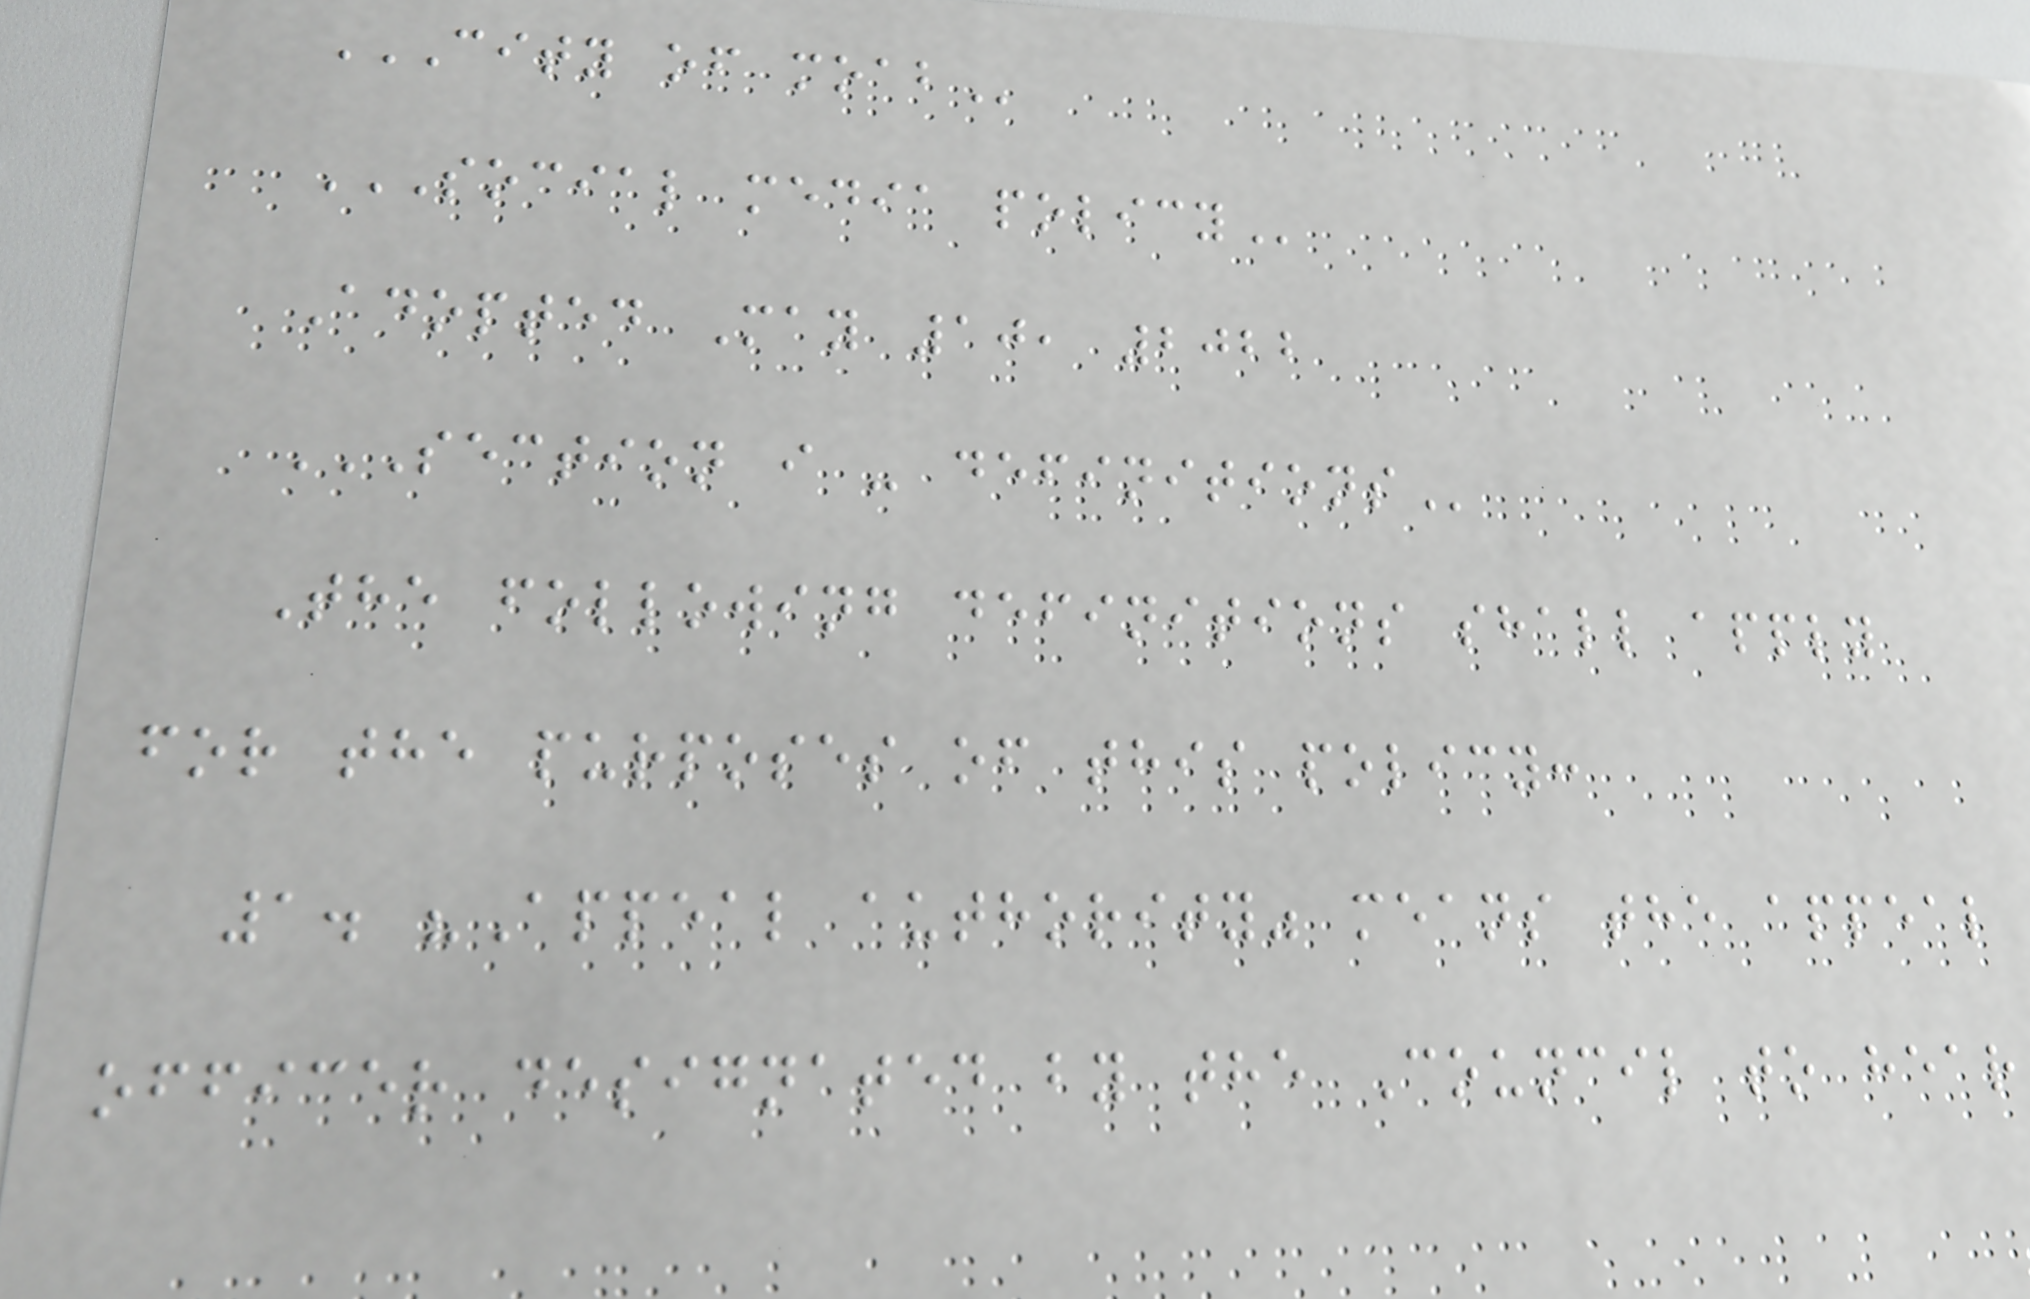CITY OF MOAB
SOCIAL MEDIA POLICY
Adopted May 10, 2022
SECTION I - DEFINITIONS
The following definitions shall apply
for the purposes of this policy:
1. "Appeal authority" means the appeal
officer designated by the Council to hear
